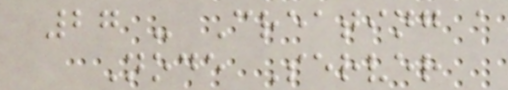27 - Creating a
Node Server
